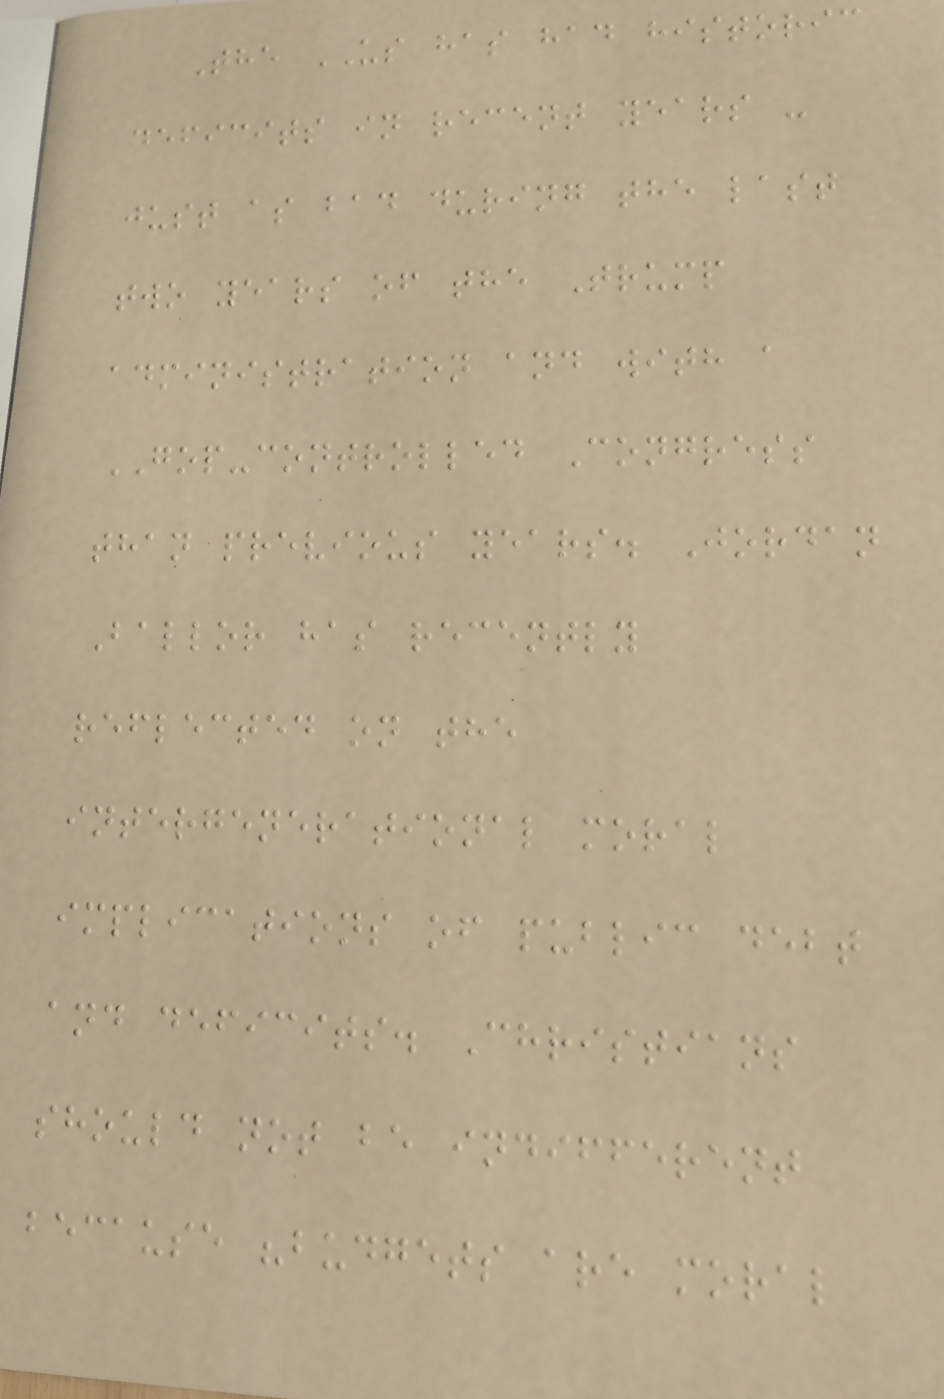The US has had historic
deficits in recent years -
just as bad during the last
two years of the Trump
administration and with a
GOP-controlled Congress
than previous years. Jordan
Ballor has recently
reflected on the
intergenerational moral
implications of public debt
and deficits. Christians
should not be indifferent
because "budgets are moral
